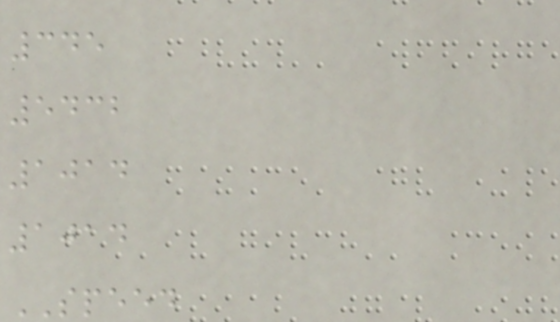345
5432
1014
1014
SPEED
